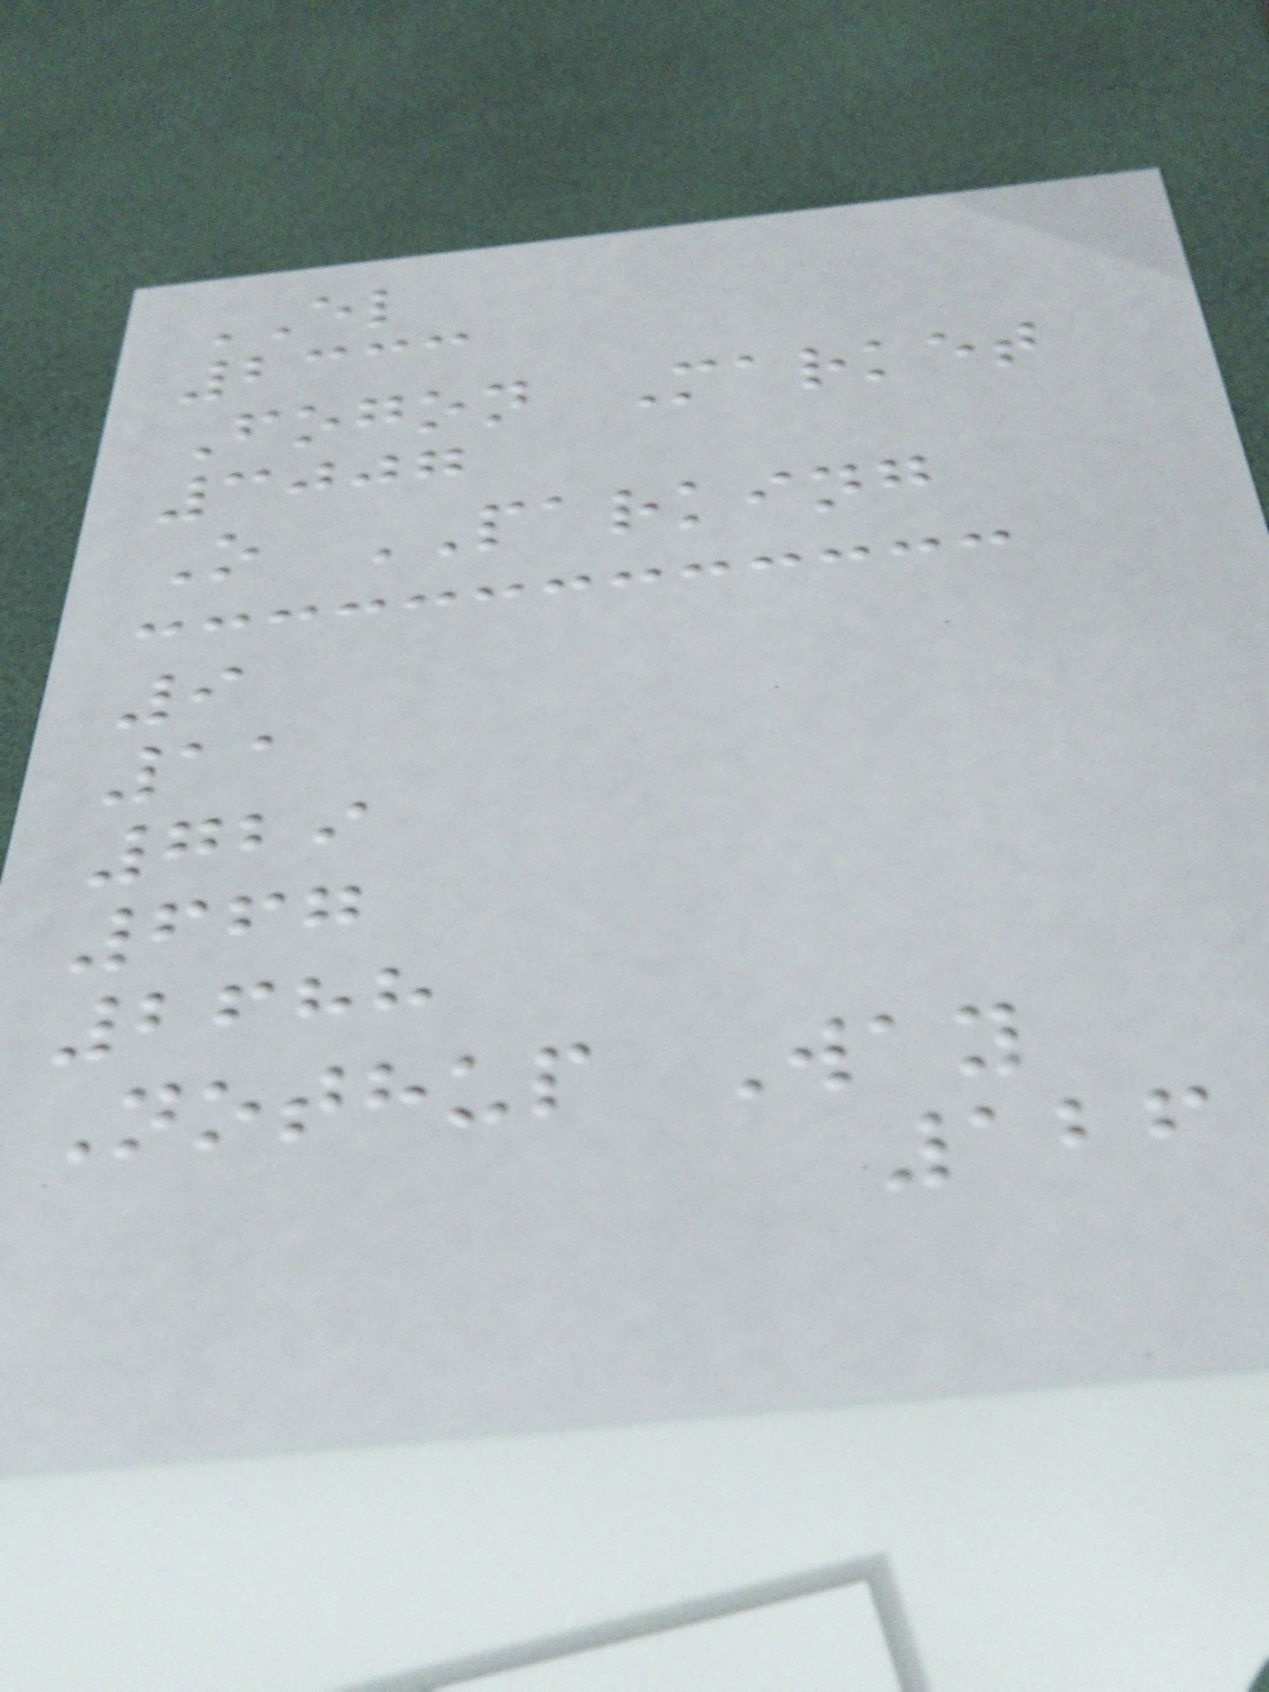EL
2333
Fogon Market
3007
O PARKING
9
11
729
667
2688
Nothup Way
126
